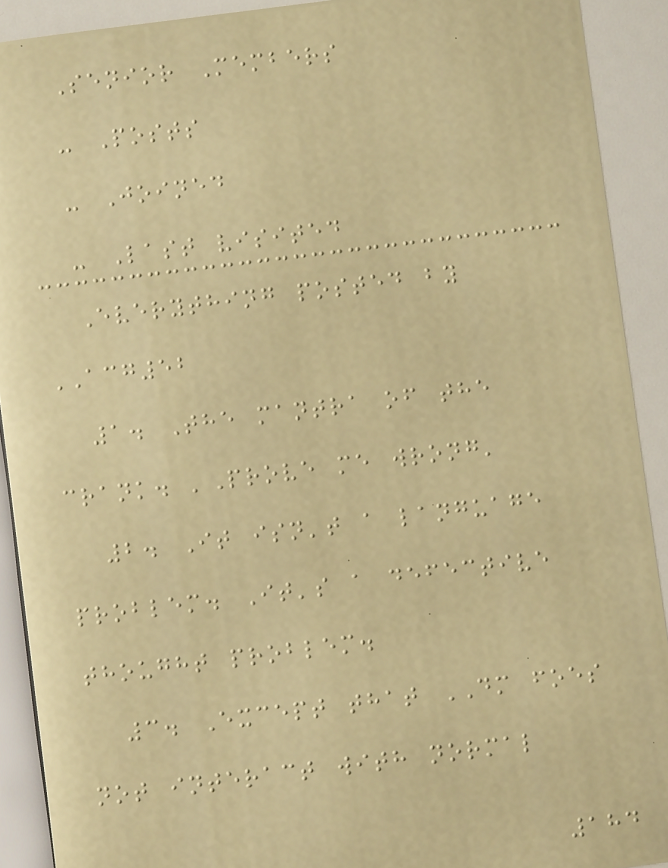Senior Members
- Posts
- Joined
- Last visited
Everything posted by
ACG52
1. The mantra of the
crank. 'Prove me wrong'
2. It isn't a language
problem. It's a defective
thought problem.
3. Except that DM foes
not interact with normal
184
